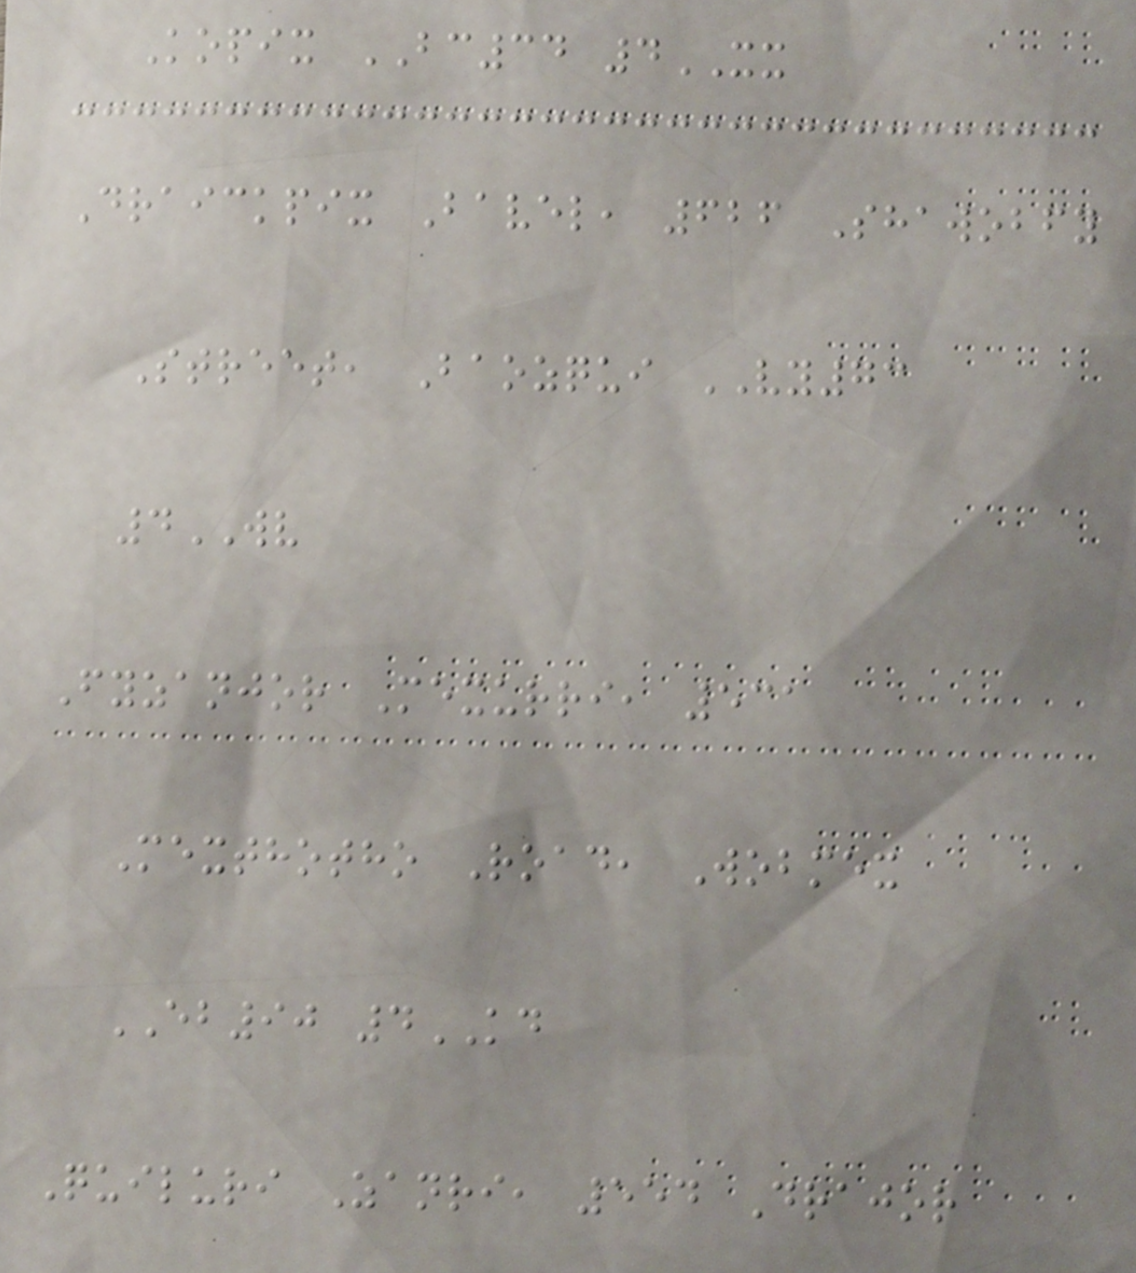Kopix BC34 4XX
Draickpix Bavel, 626 Shawobfy
Street, Baozqui VY73
4WV
Fyzanjor Mexurri, 531
Mexthotho Road, Wobmex
EB90 4KD
Quiluri Zanri, 554 Drajor
